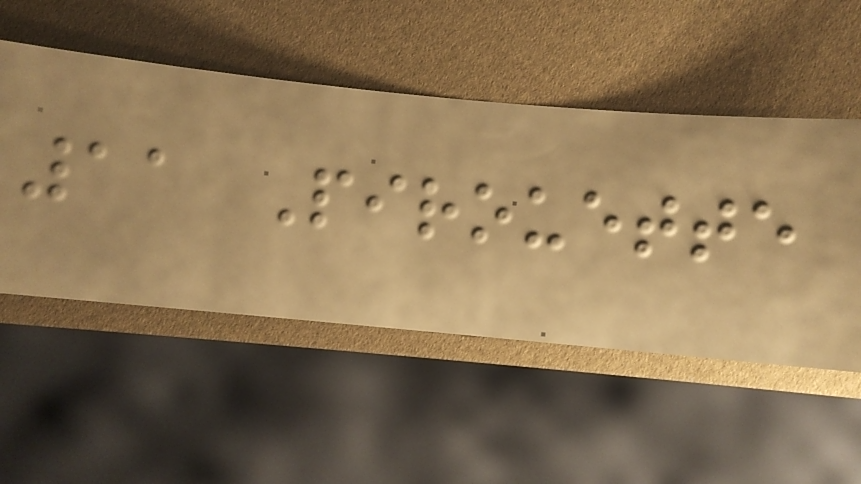11 Pirouette
